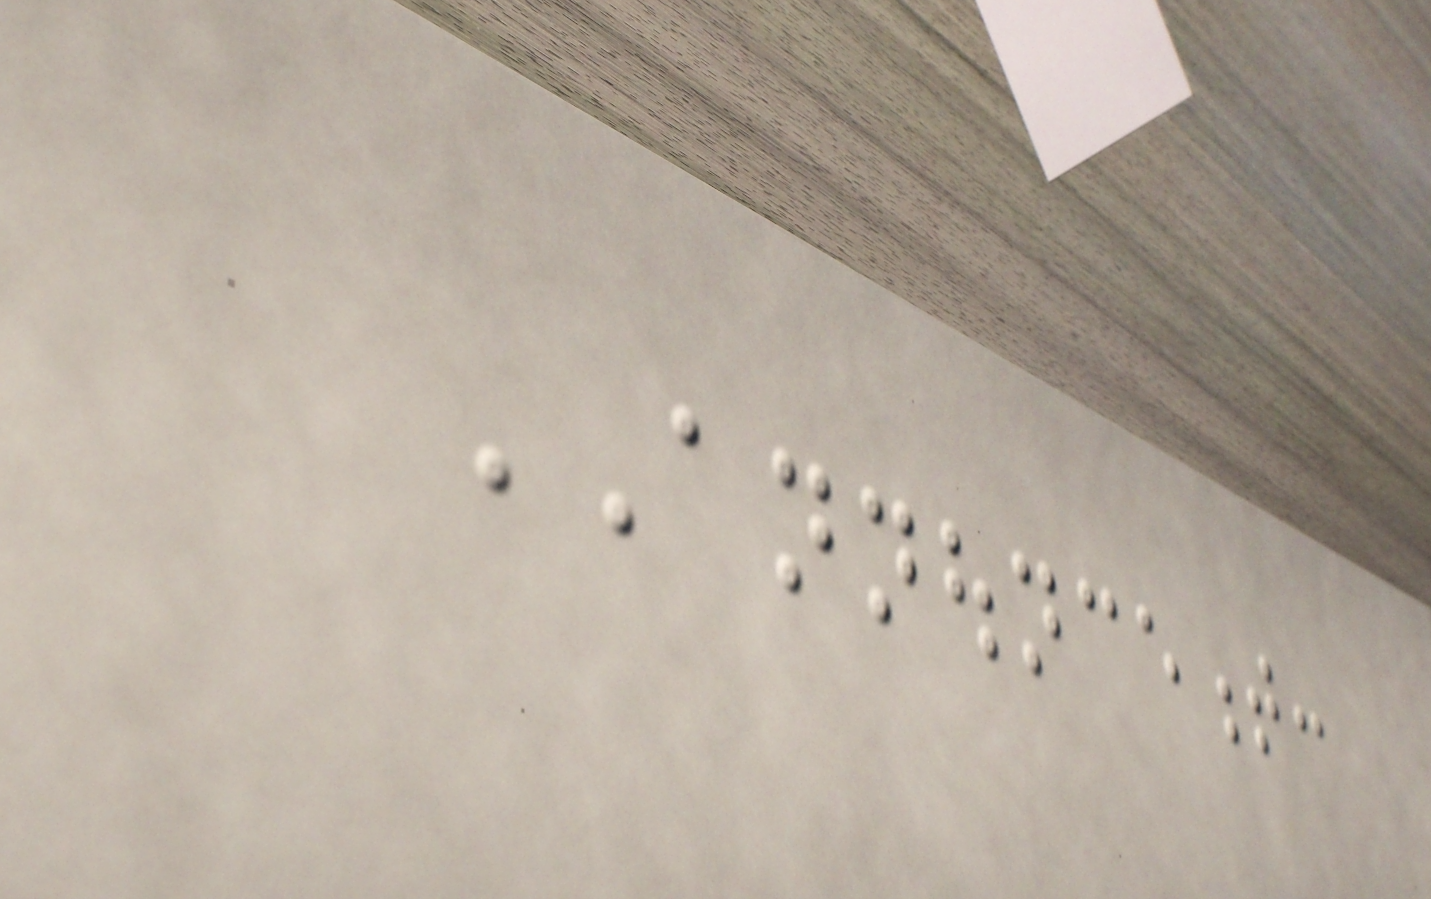ANNOUNCEMENT:
